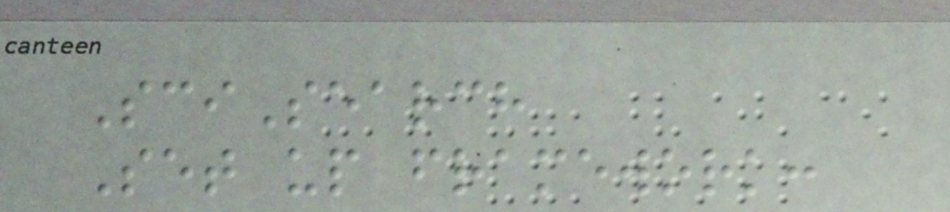SciSearch
Set up framework:
